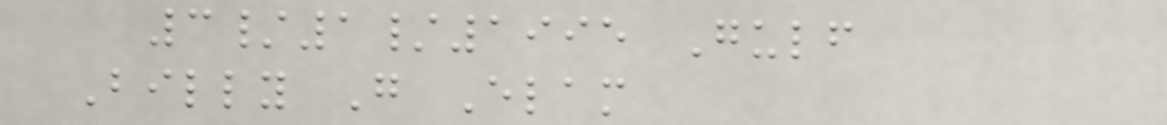3/1/1995 Gulf
Billy G Elam
